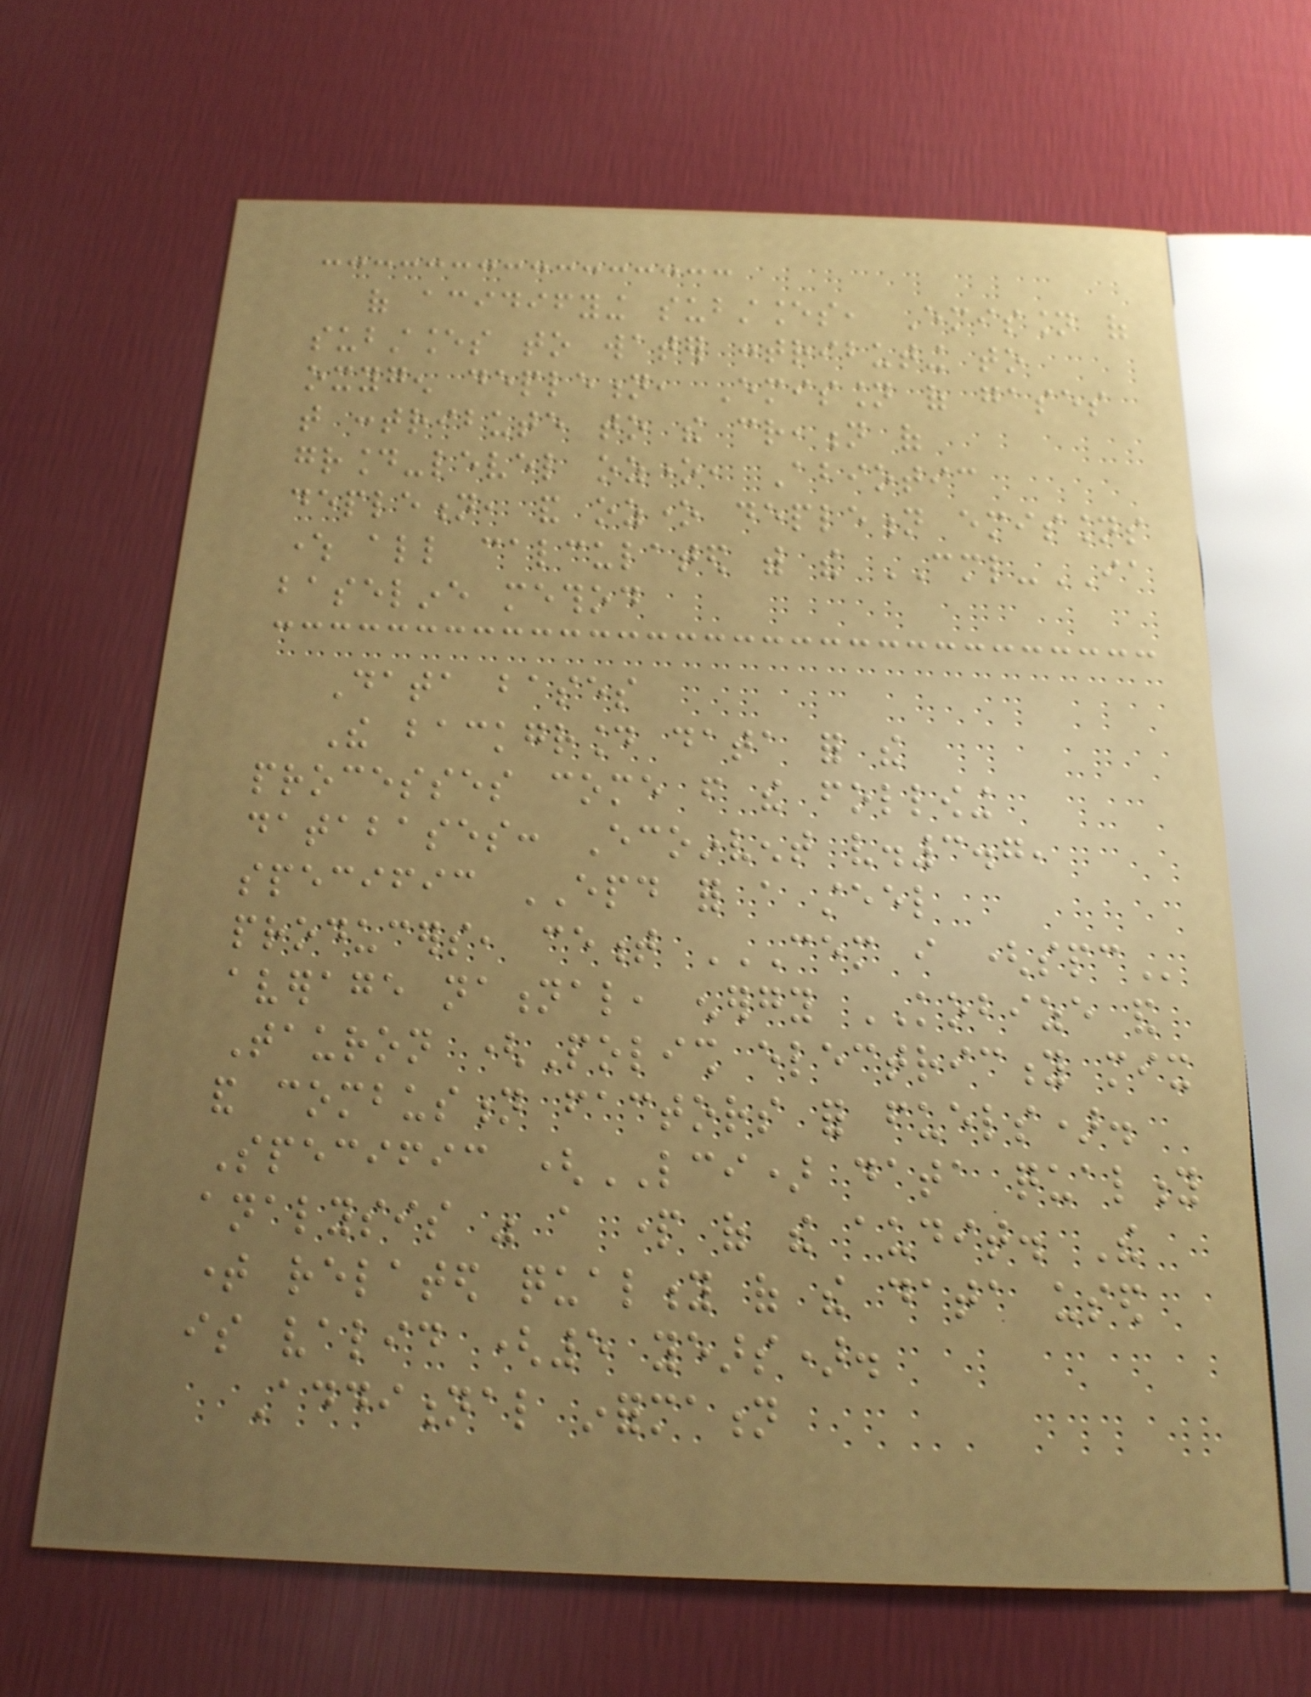of acidifying substances, Emission of
substances to water contributing to
oxygen depletion, Emission of gases
that contribute to the creation of
ground-level ozone, Abiotic
depletion, and ozone depletion emissions
where all calculated with the CML-IA
baseline method
Data bases
The background data for the
processes come from the following
databases: Ecoinvent v.3.7,
specific EPD for a steel
producers, cement CEM I (SPC
average national, energy KOBIZE and
Tauron (Polish electricity mix
and combustion factors for fuels).
Specific (LCI) data quality
analysis was a part of the audit. The
time related quality of the data used
is valid (5 years).
Additional information
